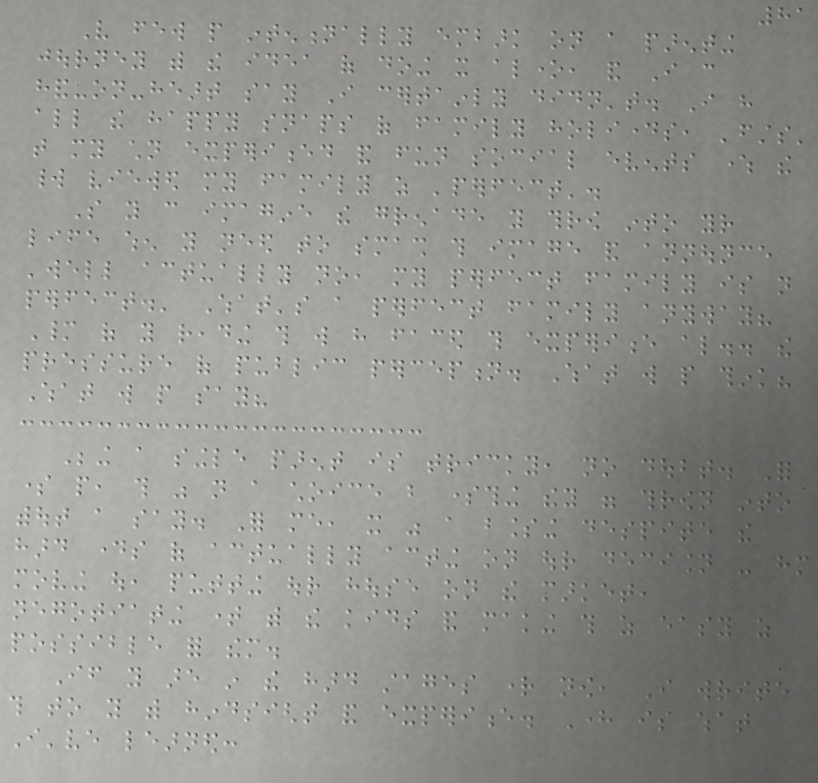81
Very few people intentionally embark on a parenting
journey with the idea of doing it alone, and I can
hand-on-heart say I certainly didn't. I have
all the happy snaps of family holidays, 'firsts'
that my children experienced and fun social events where the
world viewed my family as 'perfect'.
So you can imagine the grenade you throw into your
life when you need to smash this image and announce
'well actually no, my perfect family is not
perfect.' What's a perfect family anyway?
Many of you reading this will have faced this experience also.. the
pressure of public perception. What will people think?
What will people say?
Being a single parent is tricky, no doubt. For
some people, this was not a choice but something they were thrown into
without a say. For me, it was a blessing despite the
hard days of actually acting on our decision - him
moving out, putting our house on the market,
negotiating time with the kids and making this as easy as
possible for them.
If you are in the hard stages right now, I write
this to you with hindsight and experience. Here is what
I've learned:
